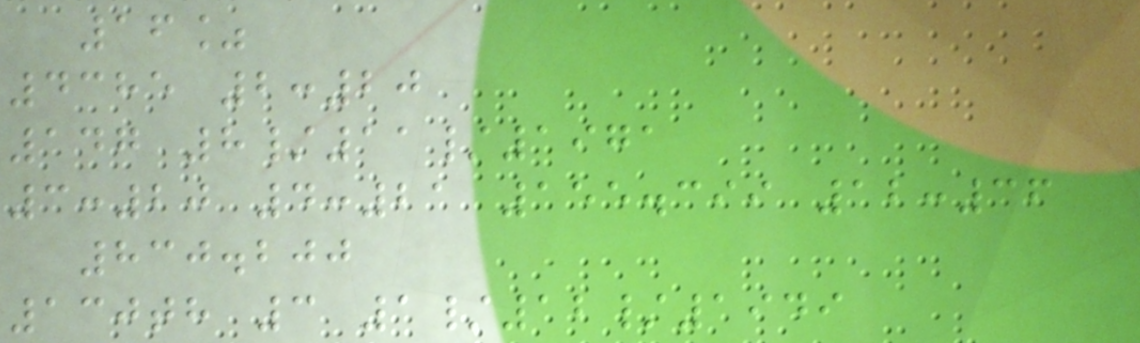16%
4385 2:20
147 8/11/1971
3:20 4:21 155.399 12:36
830.200
130th 3 1/12/1949
